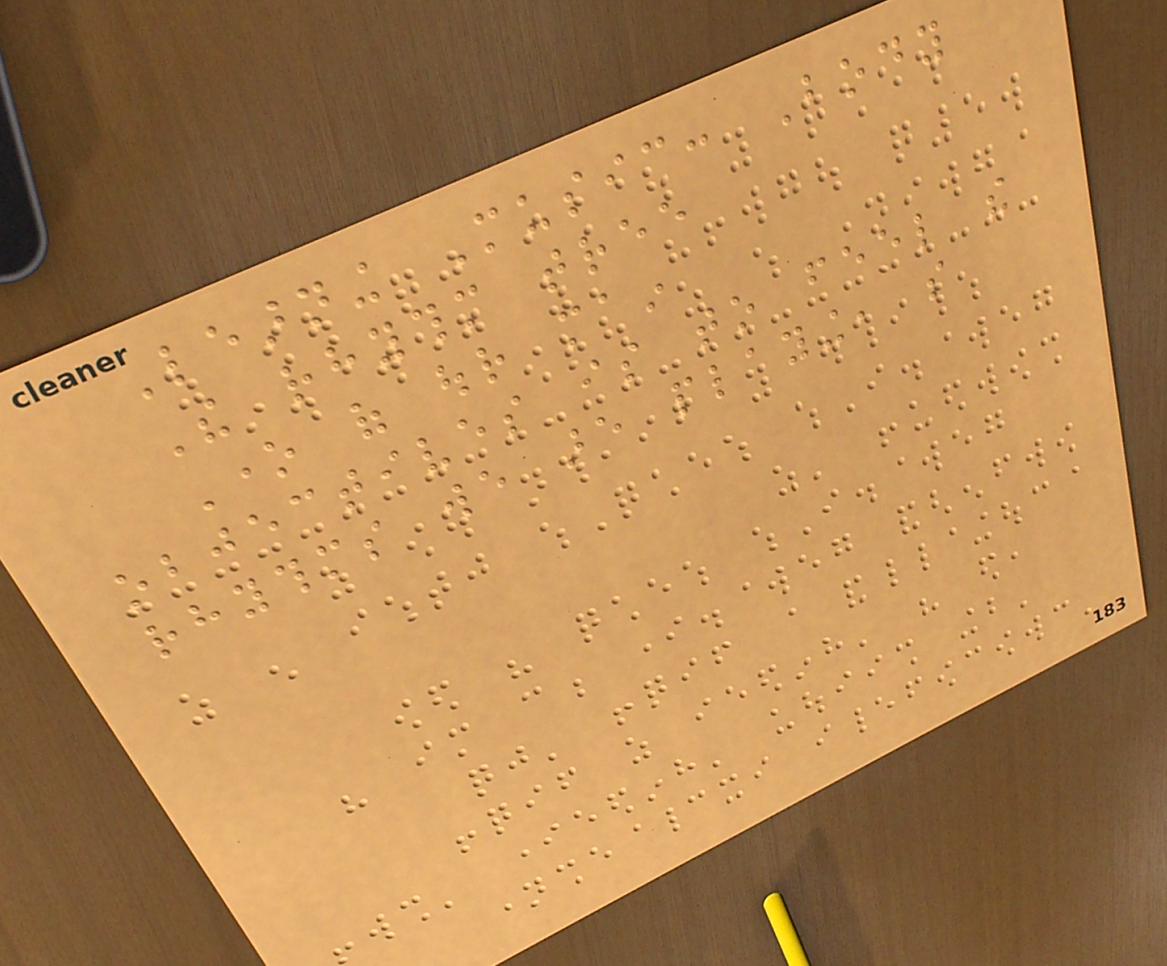Learning Music: Body
The rhythm tree
One of our main
objectives is to feel the
rhythms we are playing, so
